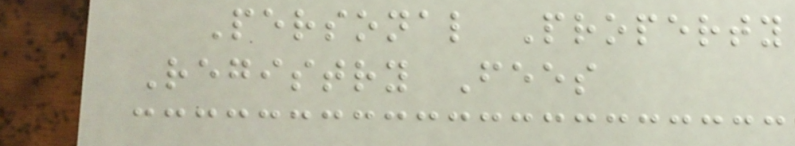Personal Property
Registry Fees
